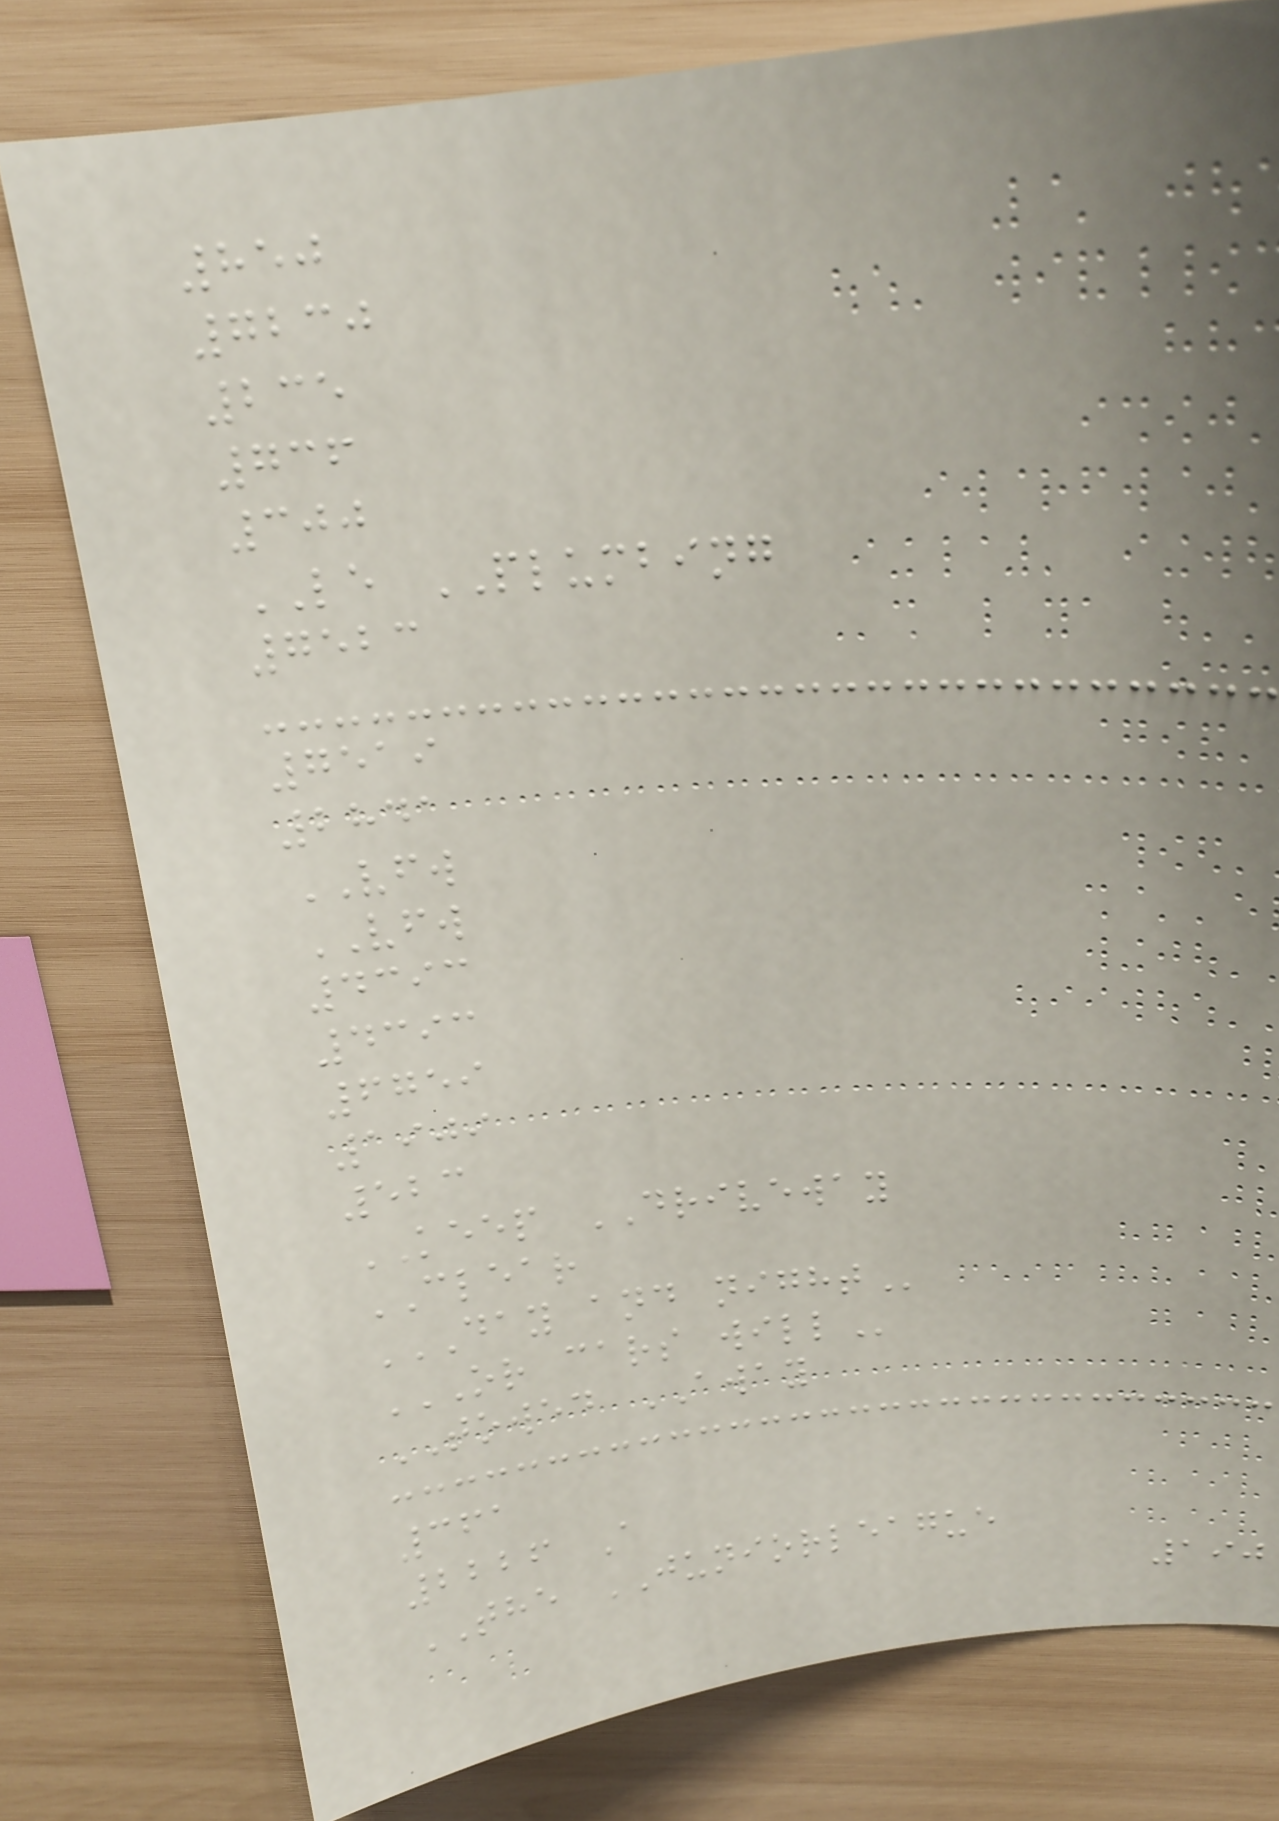850
7230
235
736
300
LE PLUMBING
7523
7519
2841
VFW
VFW
4393
4393
6759
1909
523
KEEP DRIVEWAY
CLEAR
DAY AND NIGHT
OR CARS WILL
TOWED AWAY
361
2226 A
THE JUNIORLEAGUE
190
